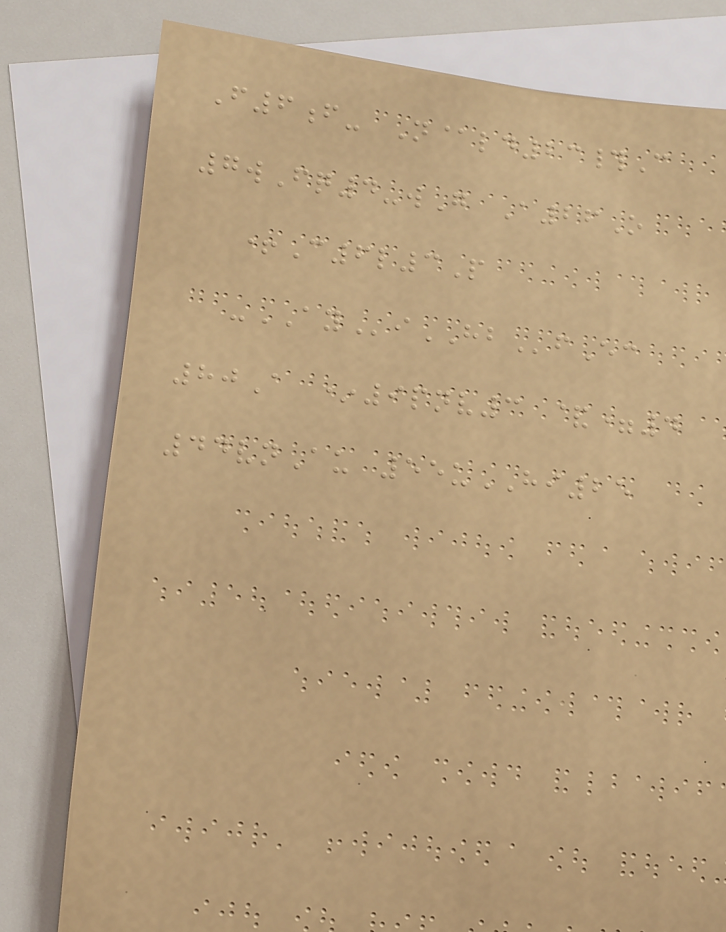F6f- N@ld23#C
7wFq4-wG A26O
+C6l3P
-AYiHBfEc
80A *9pnv3 &=4
44vnAu 55uHI25
